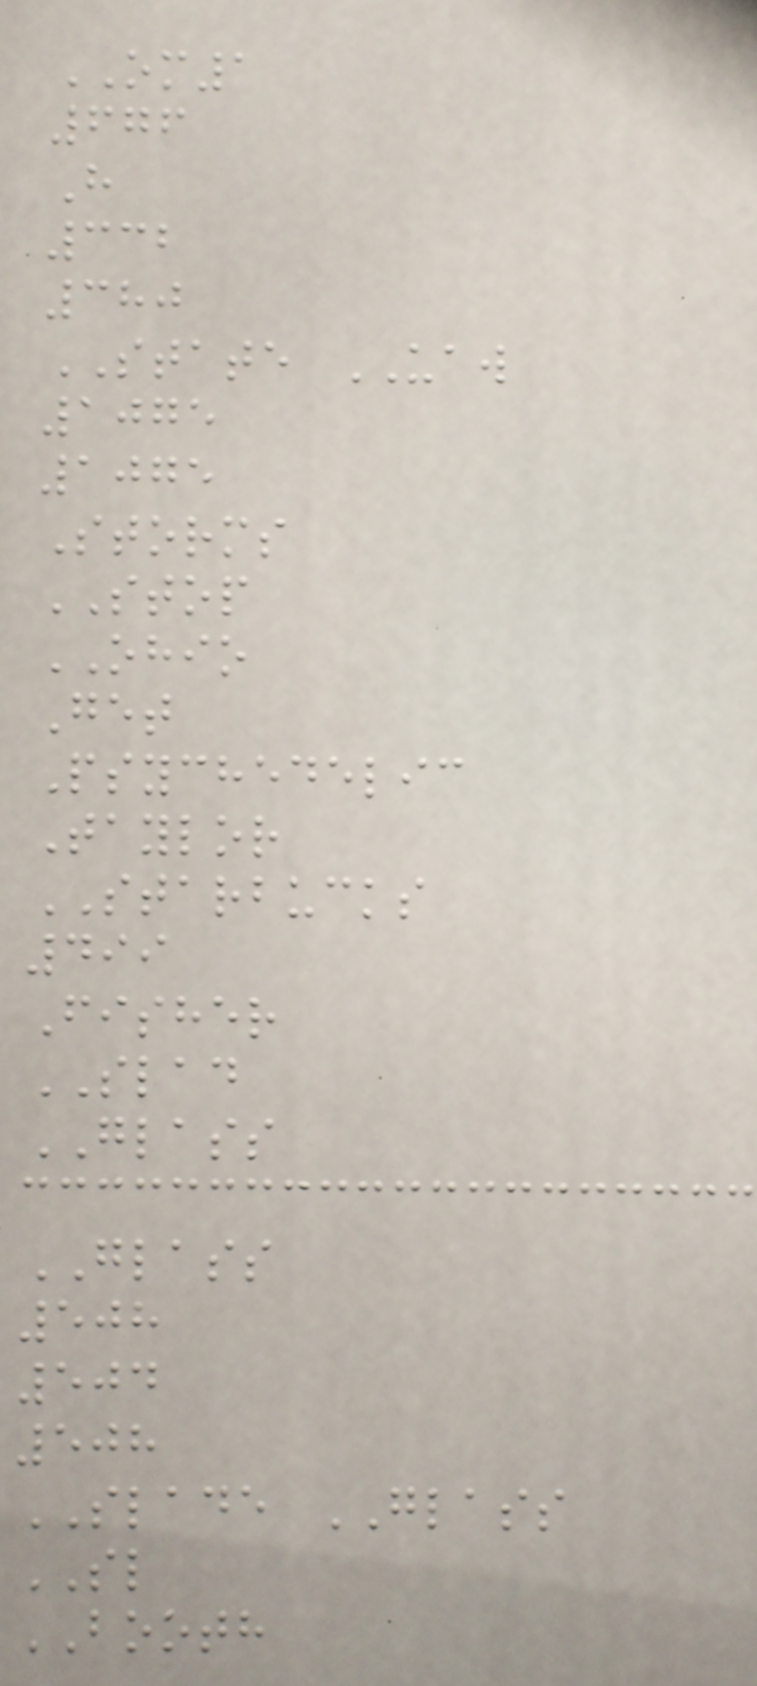OM1
676
H
332
380
STATE UAW
1075
1075
Storms
STOP
OHIO
Get
Psychedelic
Taylor
STARBUCKS
499
Fisher
SLAD
GLASS
GLASS
508
504
508
SLADE GLASS
SL
BOOTH
